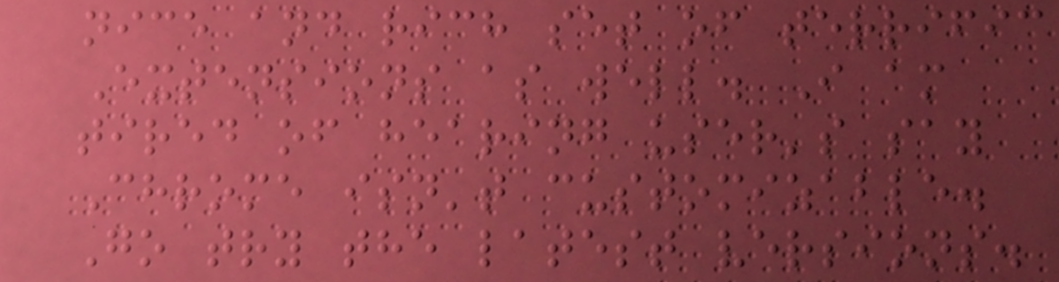nice and rich set of terrific
Extensions as well. I am
tired of hearing user's say
Chrome isn't customizable.
Go try the latest versions.
